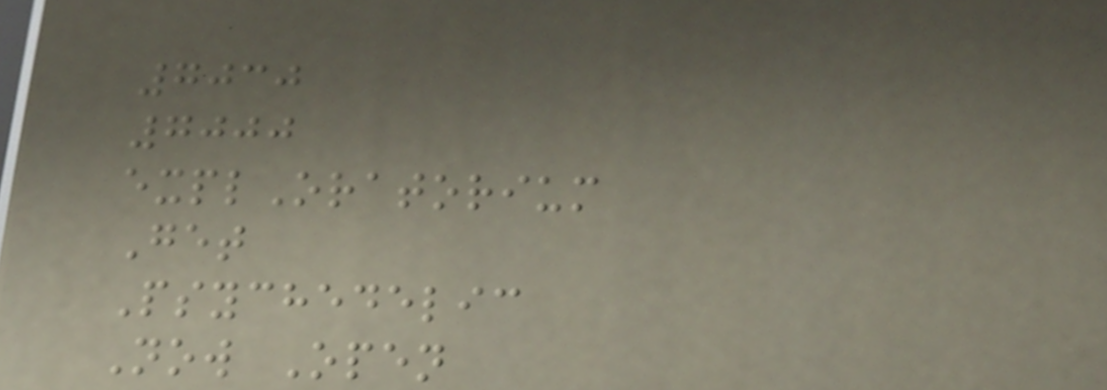7030
7000
explOratorium
Get
Psychedelic
Now Open
